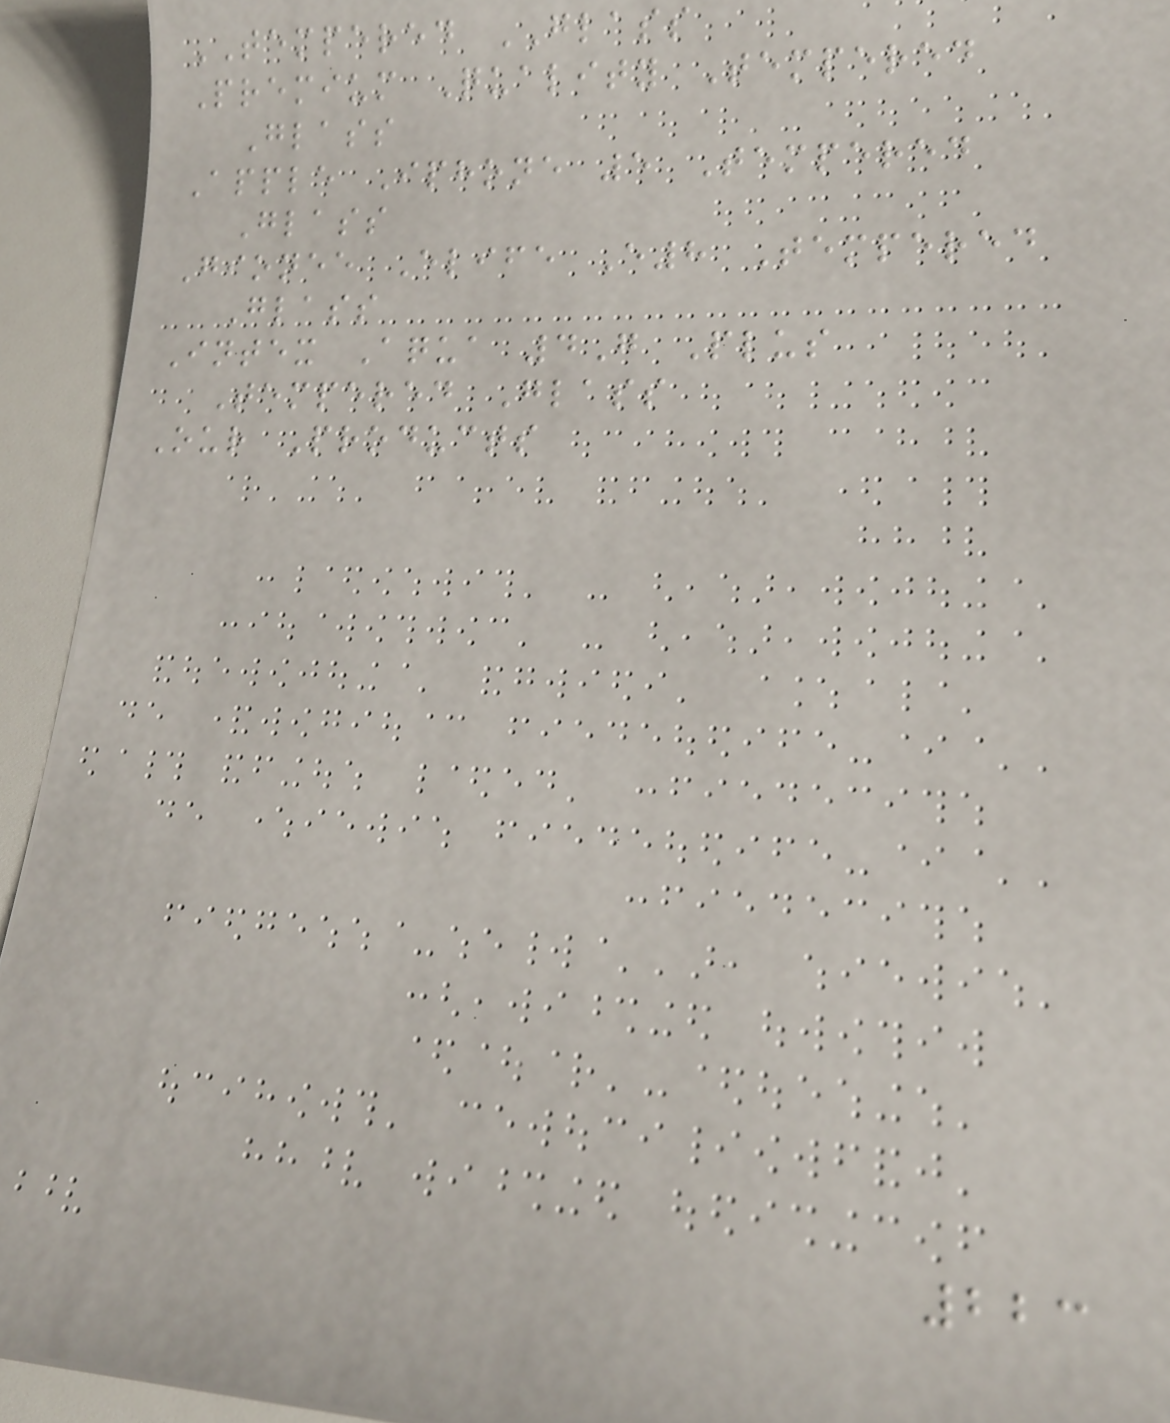TEMPERED GLASS
Premium Quality Tempered
Glass
Apple Iphone 5 Tempered
Glass
Gionee Elife E8 Tempered
Glass
Intex Aqua 4G Plus
Tempered Glass
Our Products
223
